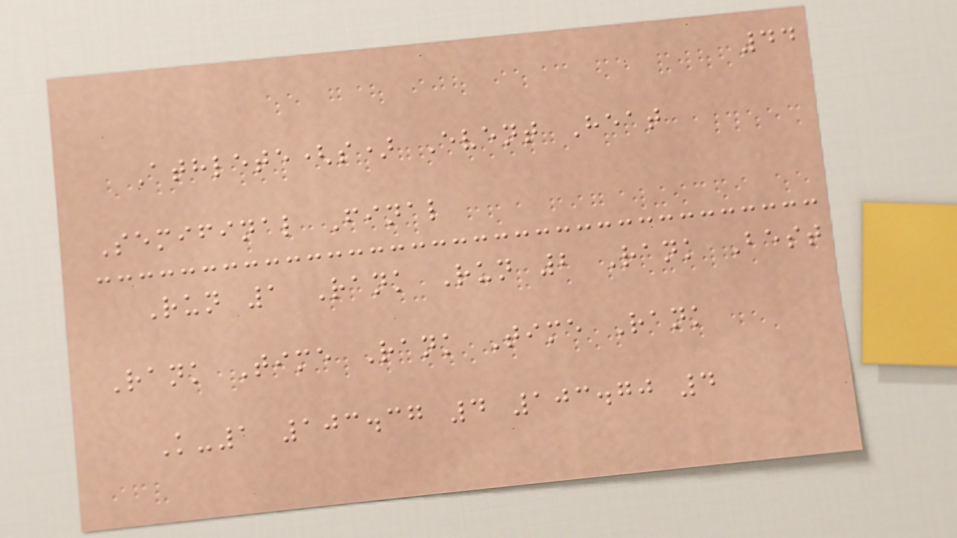44
Athlete(s) Event Heat
Semifinal Final
Run 1 Rank Run 2 Rank Best
Rank Time Rank Time Rank
K-1 103.37 4 103.70 4
